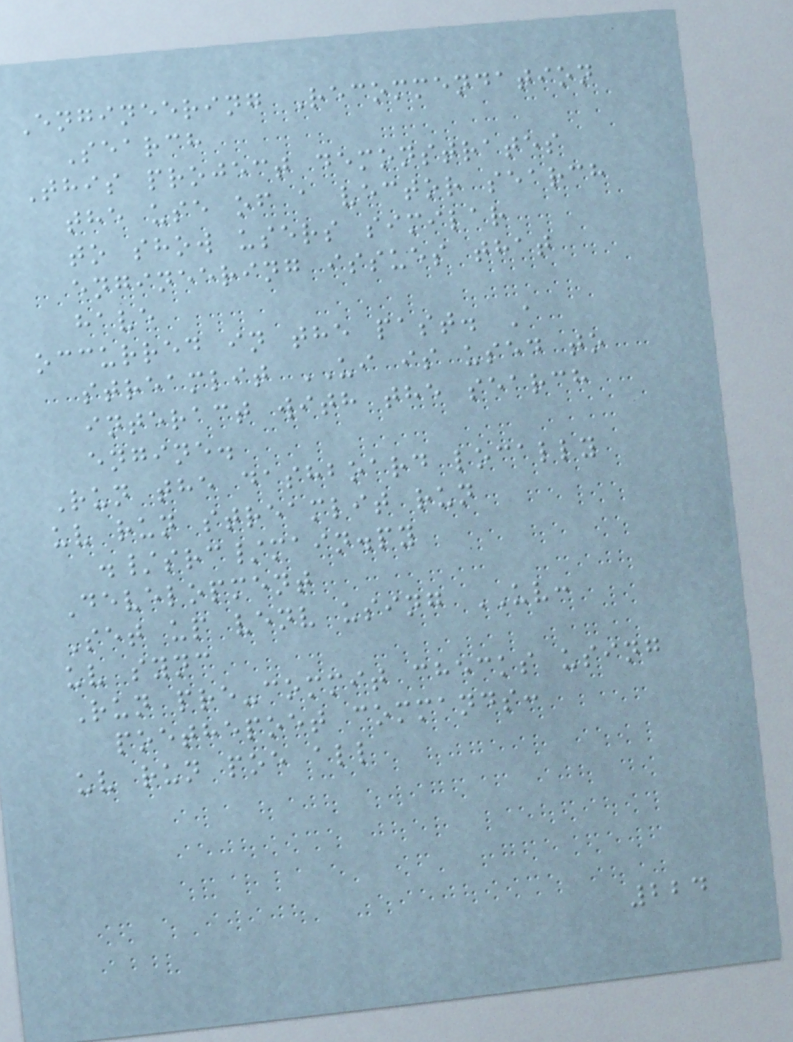Engineering Recommendation
Search
This project demonstrates
the use of a vector search
to show users similar
engineering issues that
have
occurred in the past. A
streamlit UI is used to
interact with the search
engine.
Run the dashboard locally
uv run streamlit run
./src/main.py
Development
Set up venv using UV:
uv sync
Run pre-commit checks using
poethepoet commands:
uv run poe all
224
